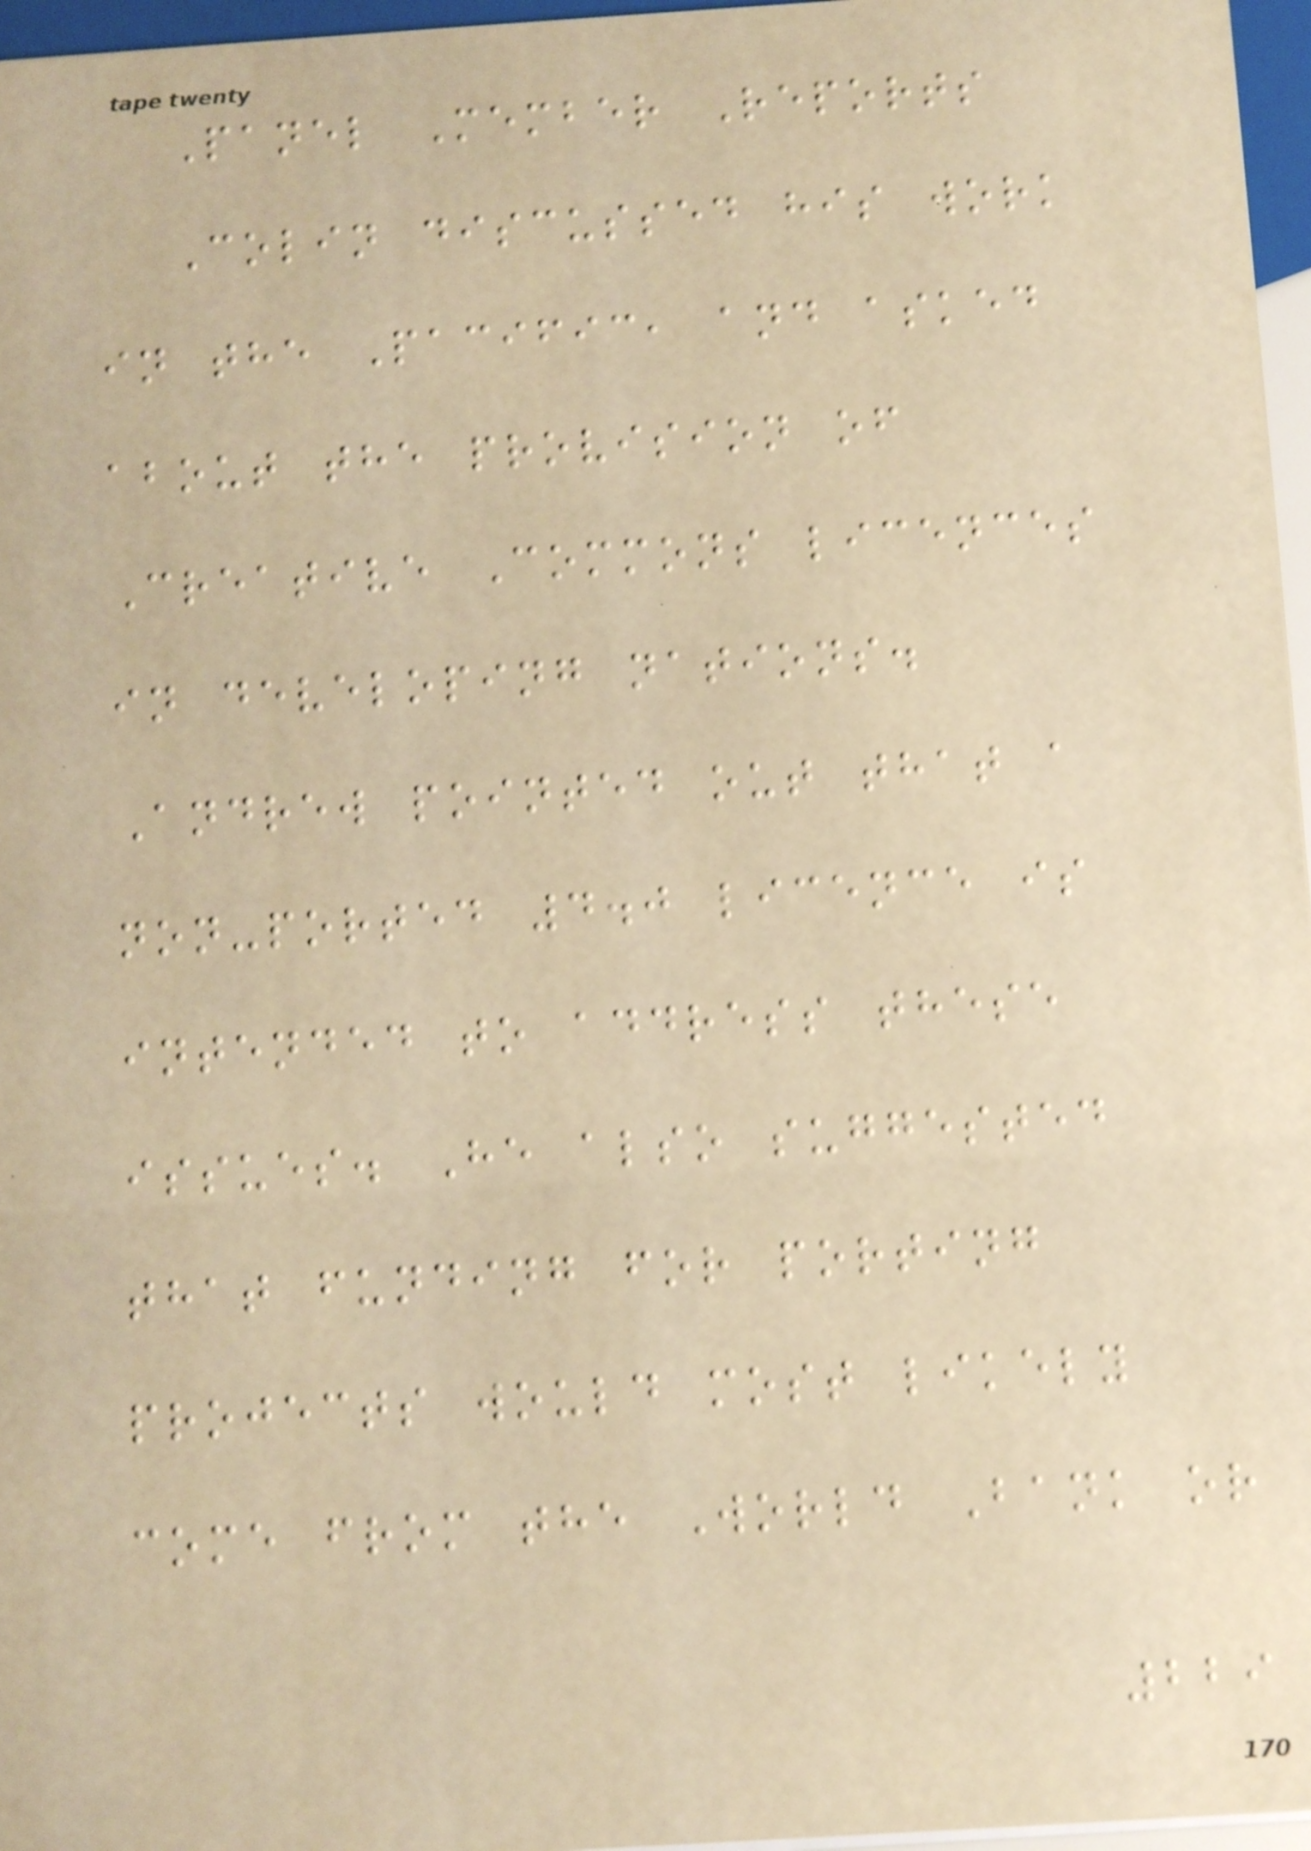Panel Member Reports
Colin discussed his work
in the Pacific, and asked
about the provision of
Creative Commons licences
in developing nations.
Andrew pointed out that a
non-ported 4.0 licence is
intended to address these
issues. He also suggested
that funding for porting
projects would most likely
come from the World Bank or
229
